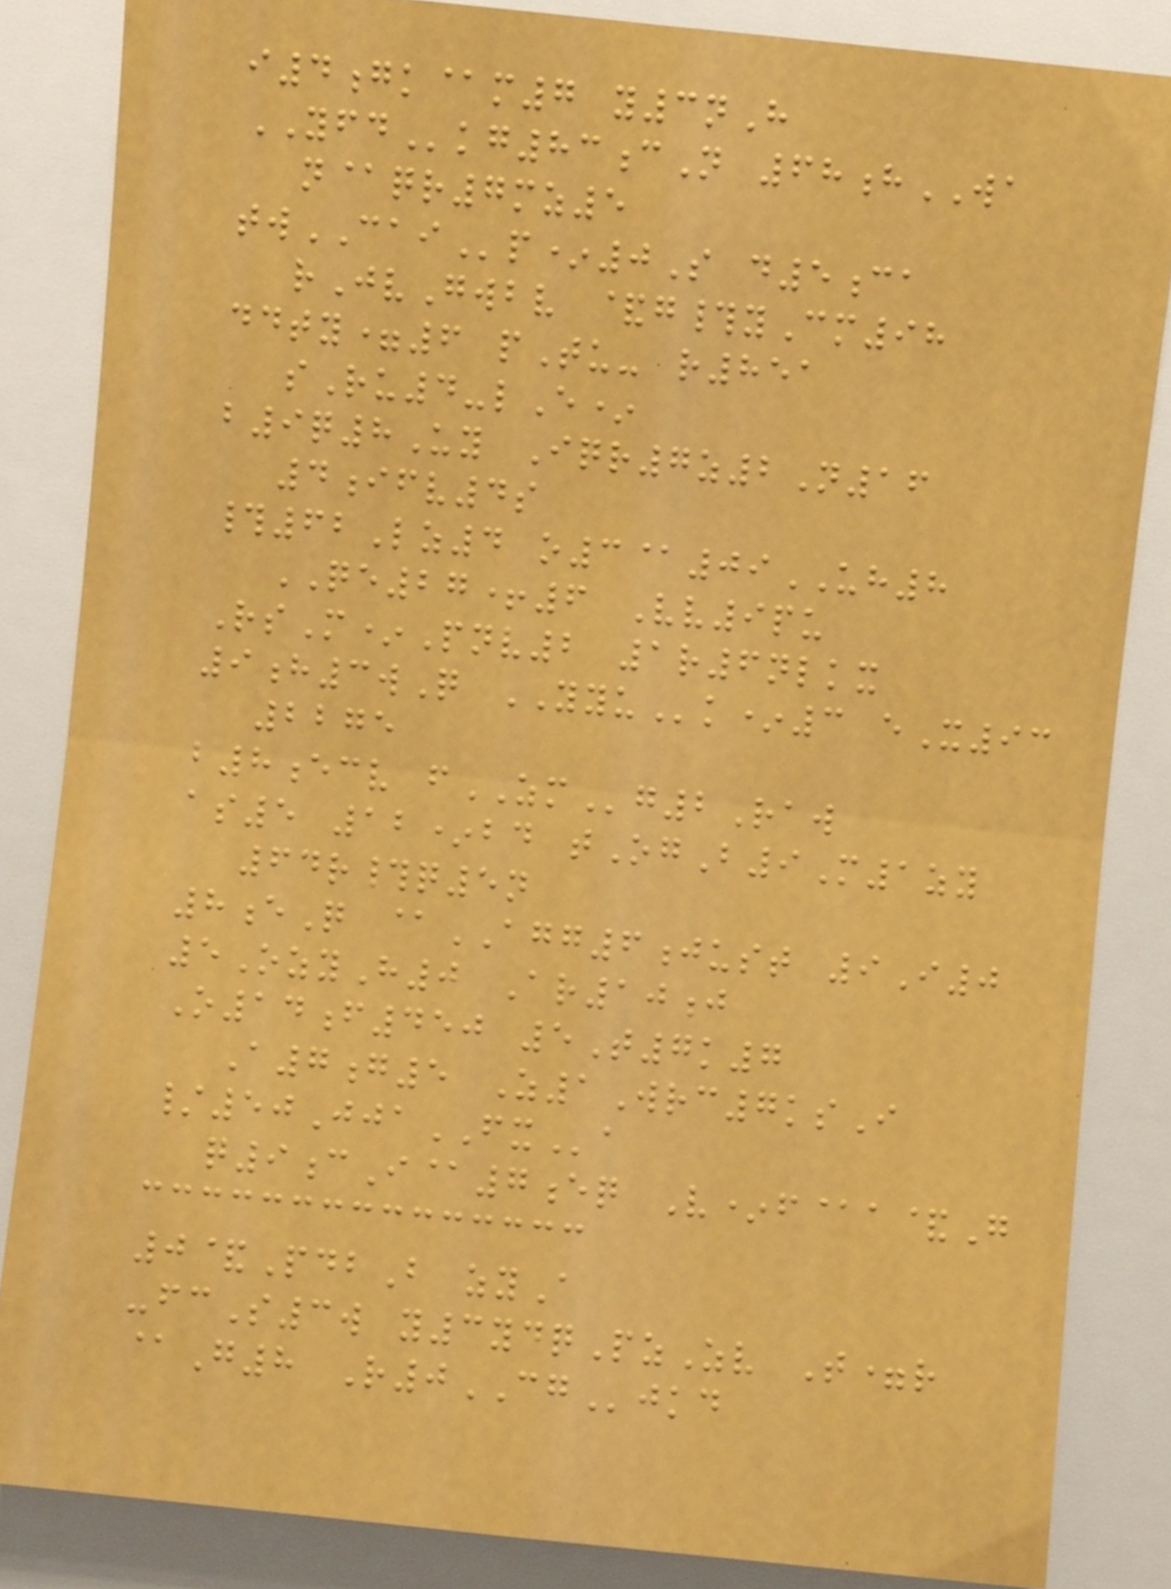i4gk@m7 y3nH
YFDkg83cN 68hWA
n@qr7mz5
twCAIp*0S d5ca
rJvGwbv &g#yCm98
ddty=6 pTu- r851
sRu4-lE*
b9q8Uy Iqr7z2N16
4ifv4s
#62Lz4 o3@09UH8
QE27+6 Vv9pu
RsM*Pnv2 1r6nlkx
9h3wQ YYUk*3 eX93
2275
b8ecv fZMg2Raw
as5 12*bd tOgB9M1zy
64r#q5n
8eQ @AGG6just 9I0
5OzyH0 Ar10j
O14f450 5T7k7
A7g5 Z1Wrc7ksI
/50JjaFXa
q9cI@7eq V*f@a&G
0&PdbB zyA
-fcS3w y3ydqPzZv T=r
@G8 R0CGjkd
